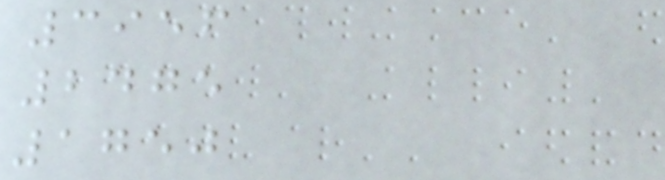3956
2475
1750
